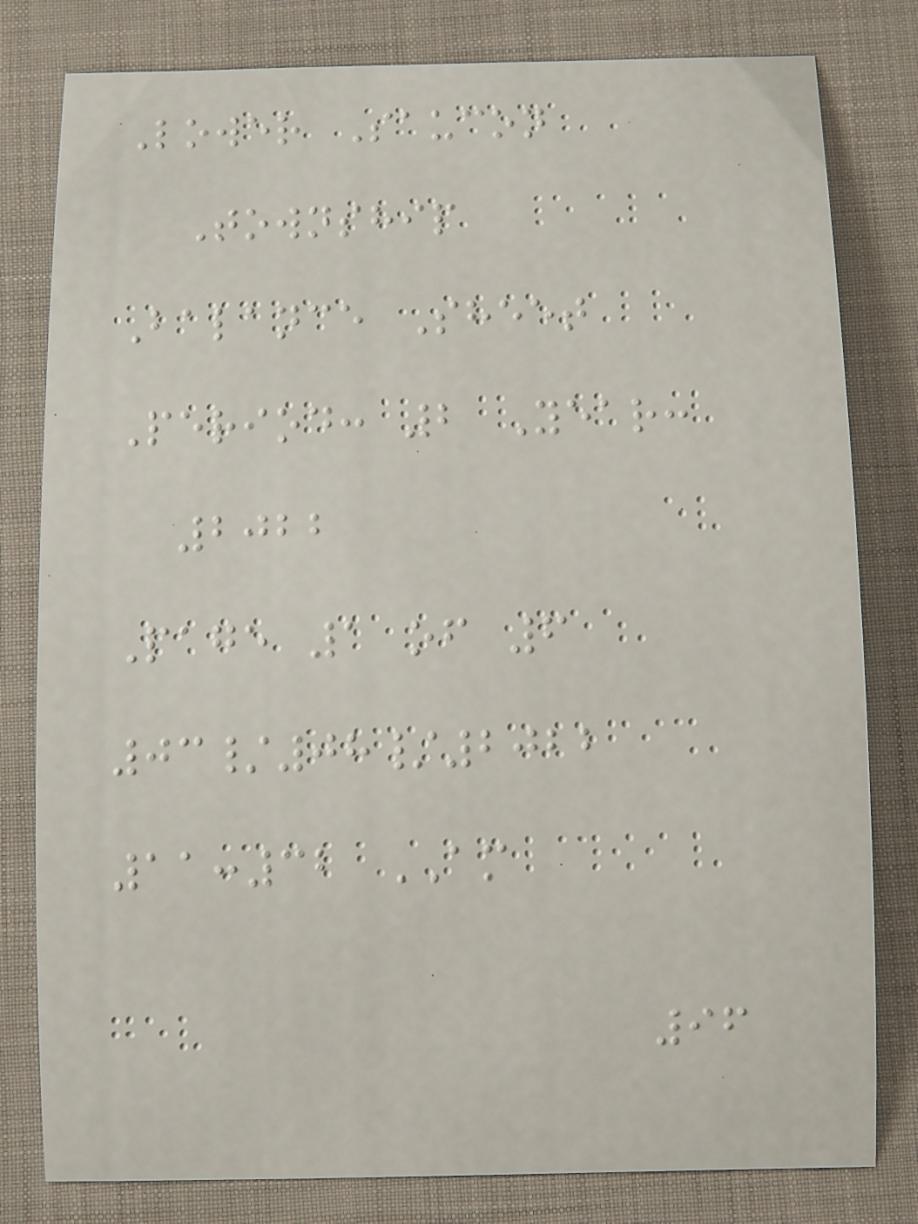Lower Saucon
Township
Balance Sheet
Period: 2 Year:
2022
Page 1 of 6
03/08/2022
11:32 AM
96
